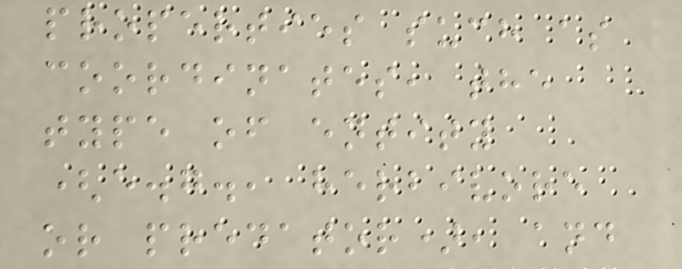properties such as
coordinates, the
type of entity
(e.g., herbivore
or predator), and
